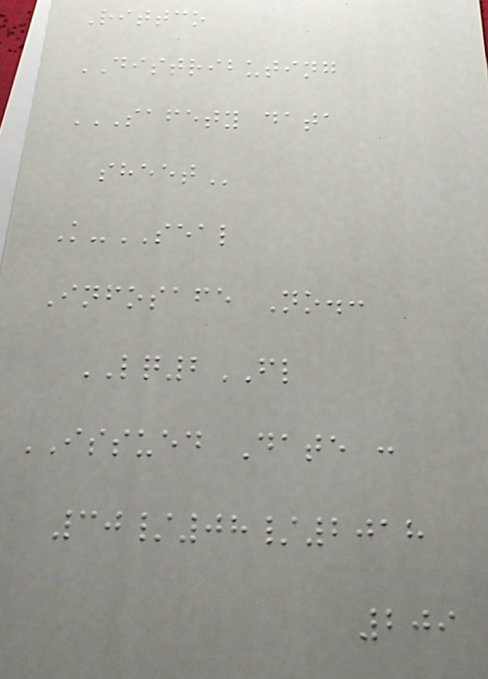Rittco
DISTRIBUTING
SAFETY DATA
SHEET
K-SEAL
Infosafe No.:
LQ2FL
ISSUED Date :
30/08/2018
209
